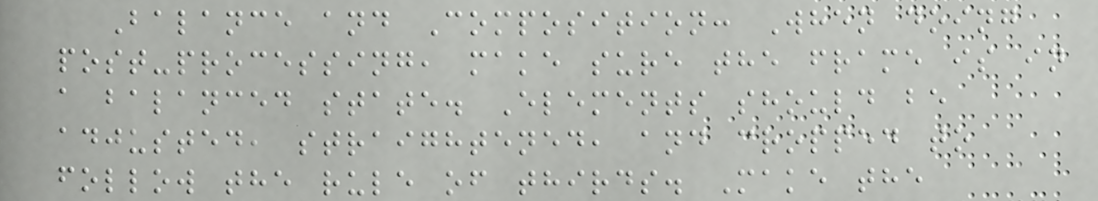Balance and Composition: When doing
post-processing, make sure the frame is in
a balanced state. Elements should be
adjusted, straightened, and cropped to
follow the rule of thirds. Make the
